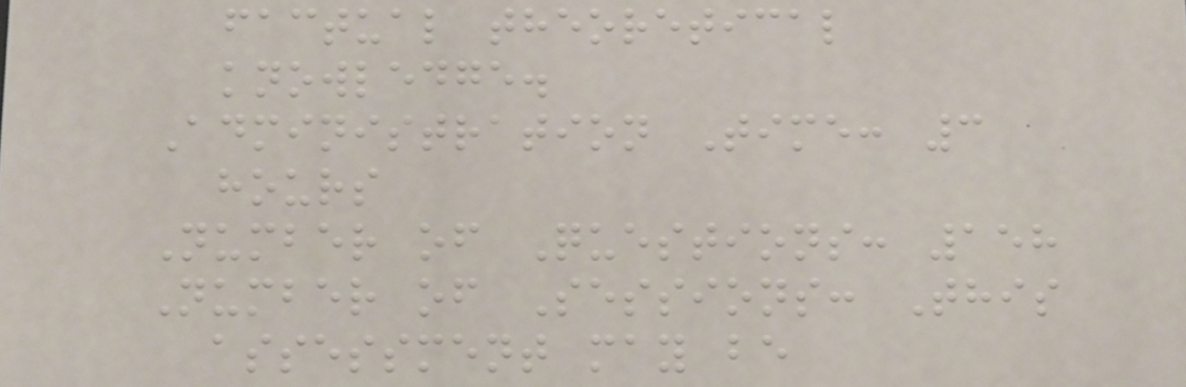factual theoretical
knowledge.
Administration Time: 3
hours
Number of Questions: 158
Number of Sessions: This
assessment may be
